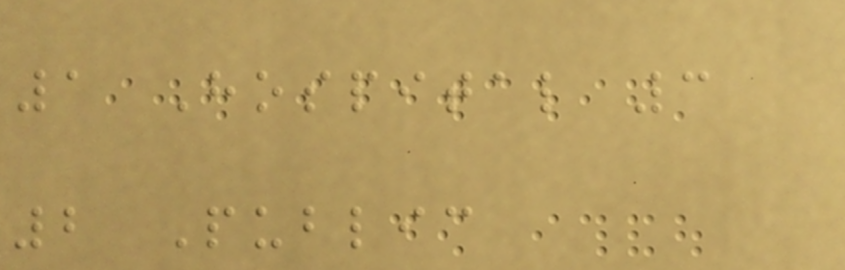1 Hospital 3
2 Public
